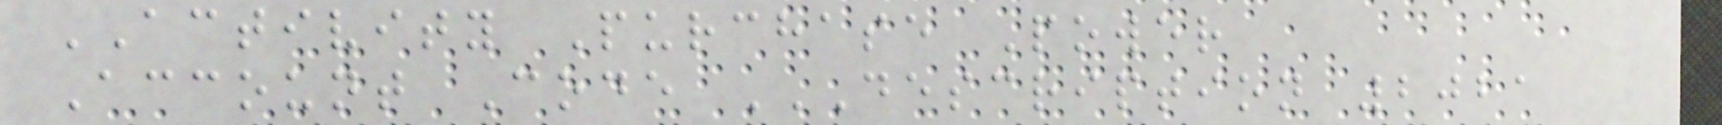ACTIVITY Purchase Power
Account Code DESCRIPTION 2021
